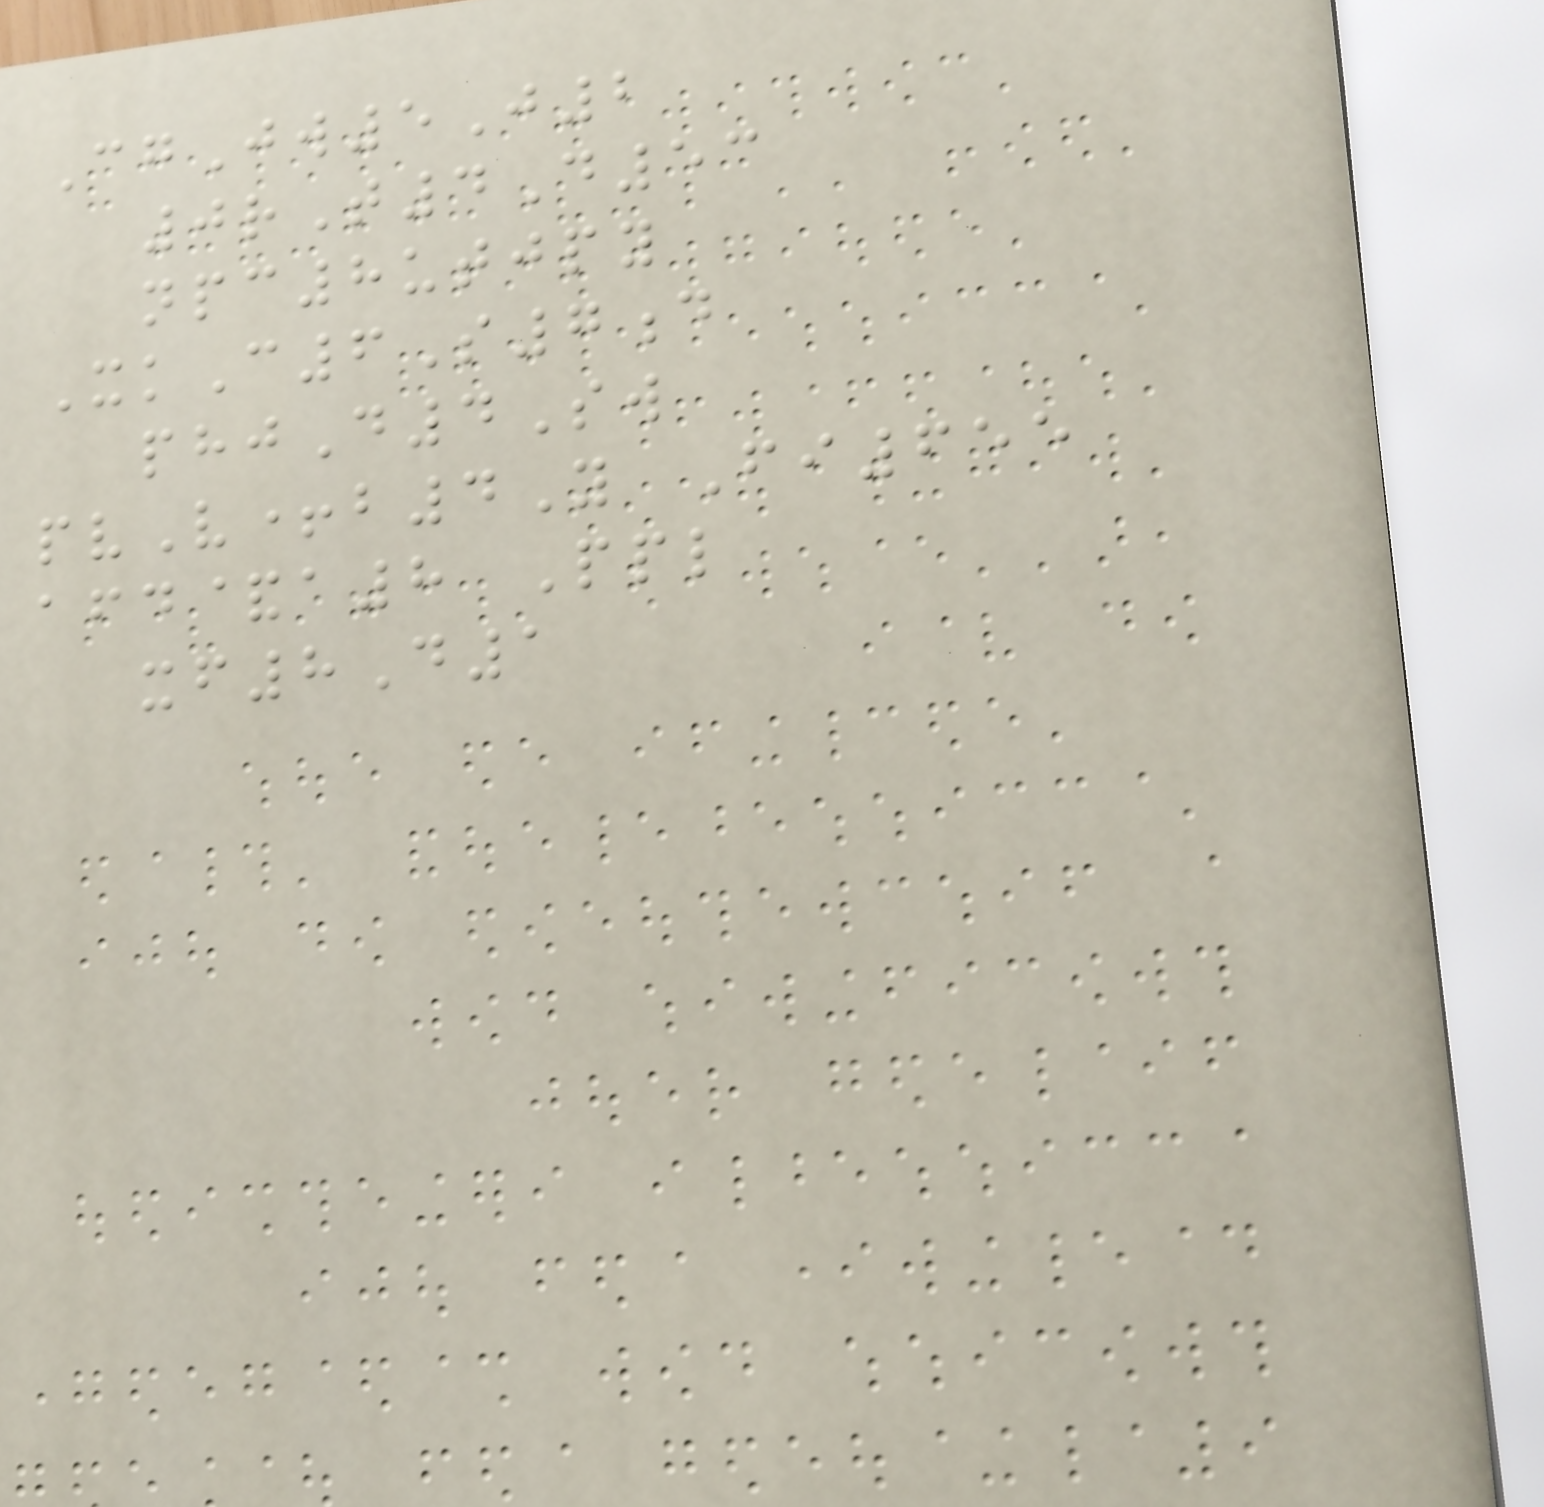CgJw5J2
0rT4D53
npc8utjpy
XkC6S7d
phjD4Sw
pvV+b4Y Fi655
afd&a8 Ppl
xf8D1
